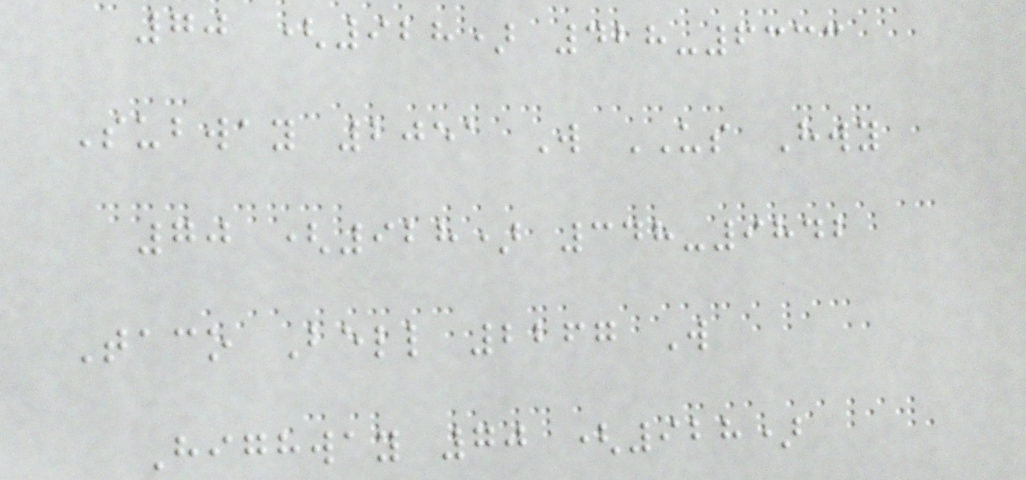70 (928) 428-6333
Subway 2051 W US Hwy
70 (928) 348-9842
Taco Bell 2267 W
Highway 70 (928)
